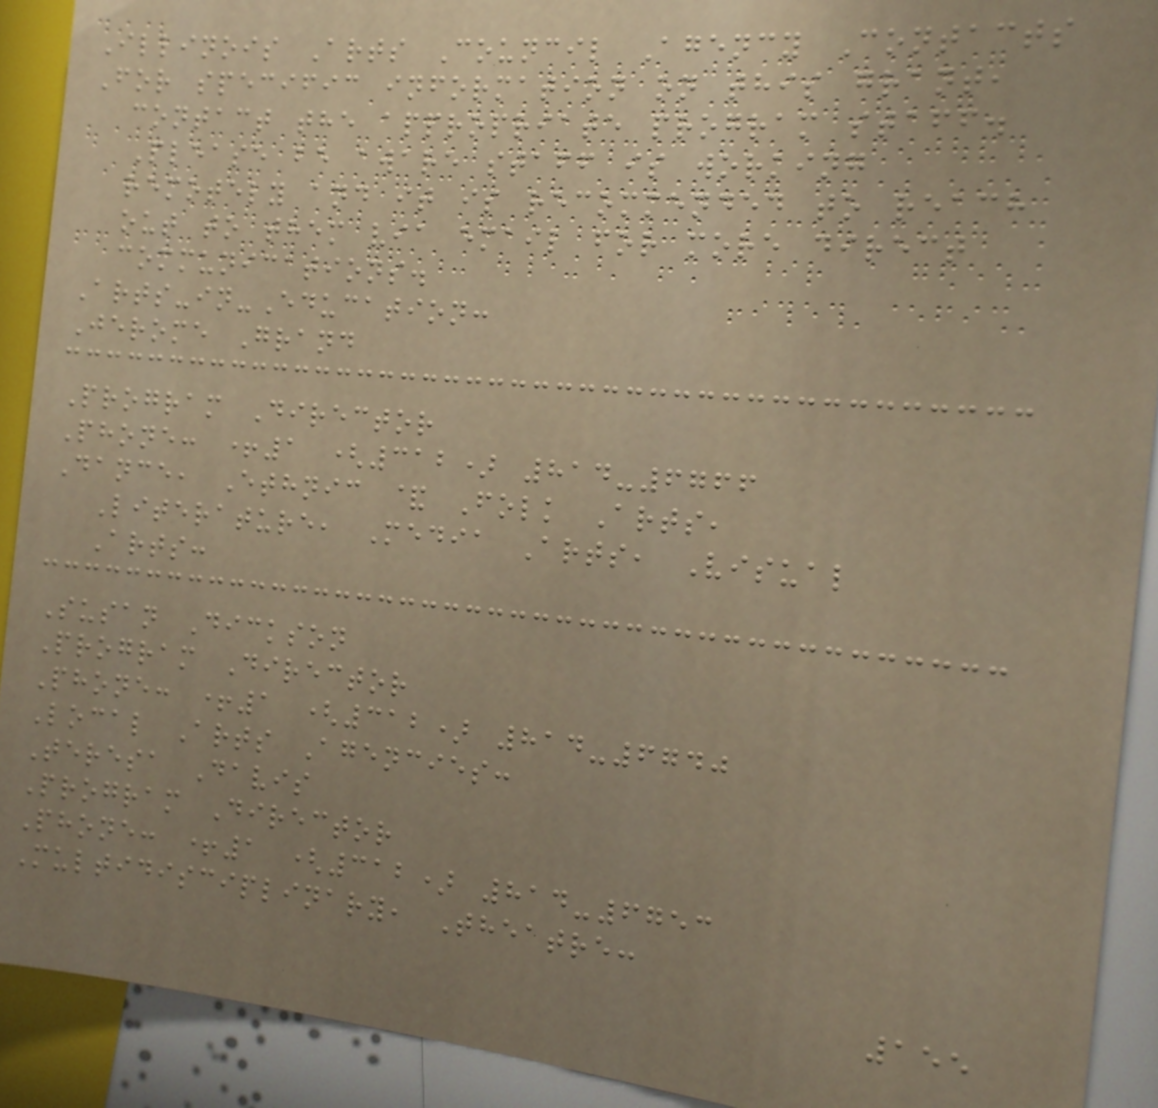Illinois Arts Council Agency Contacts
For specific information on this grant,
contact the appropriate program staff.
Please be aware staff is working
remotely and it is recommended to reach
out to them via email for more direct
communications.
Arts-in-Education:
Jerome Grand
Program Director
Phone: +1 (312) 814-6766
Dance, Ethnic & Folk Arts,
Literature, Media Arts, Visual
Arts:
Susan Dickson
Program Director
Phone: +1 (312) 814-6740
Local Arts Agencies:
Teresa Davis
Program Director
Phone: +1 (312) 814-6753
Multidisciplinary, Theatre:
155
